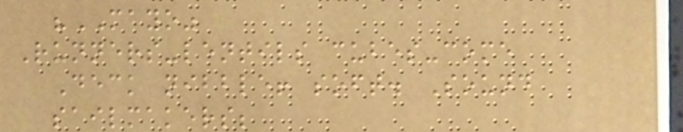"MAYO"
Runners-lentils cubes-come
Deck nibble! soft. Sound
sailmakers;
